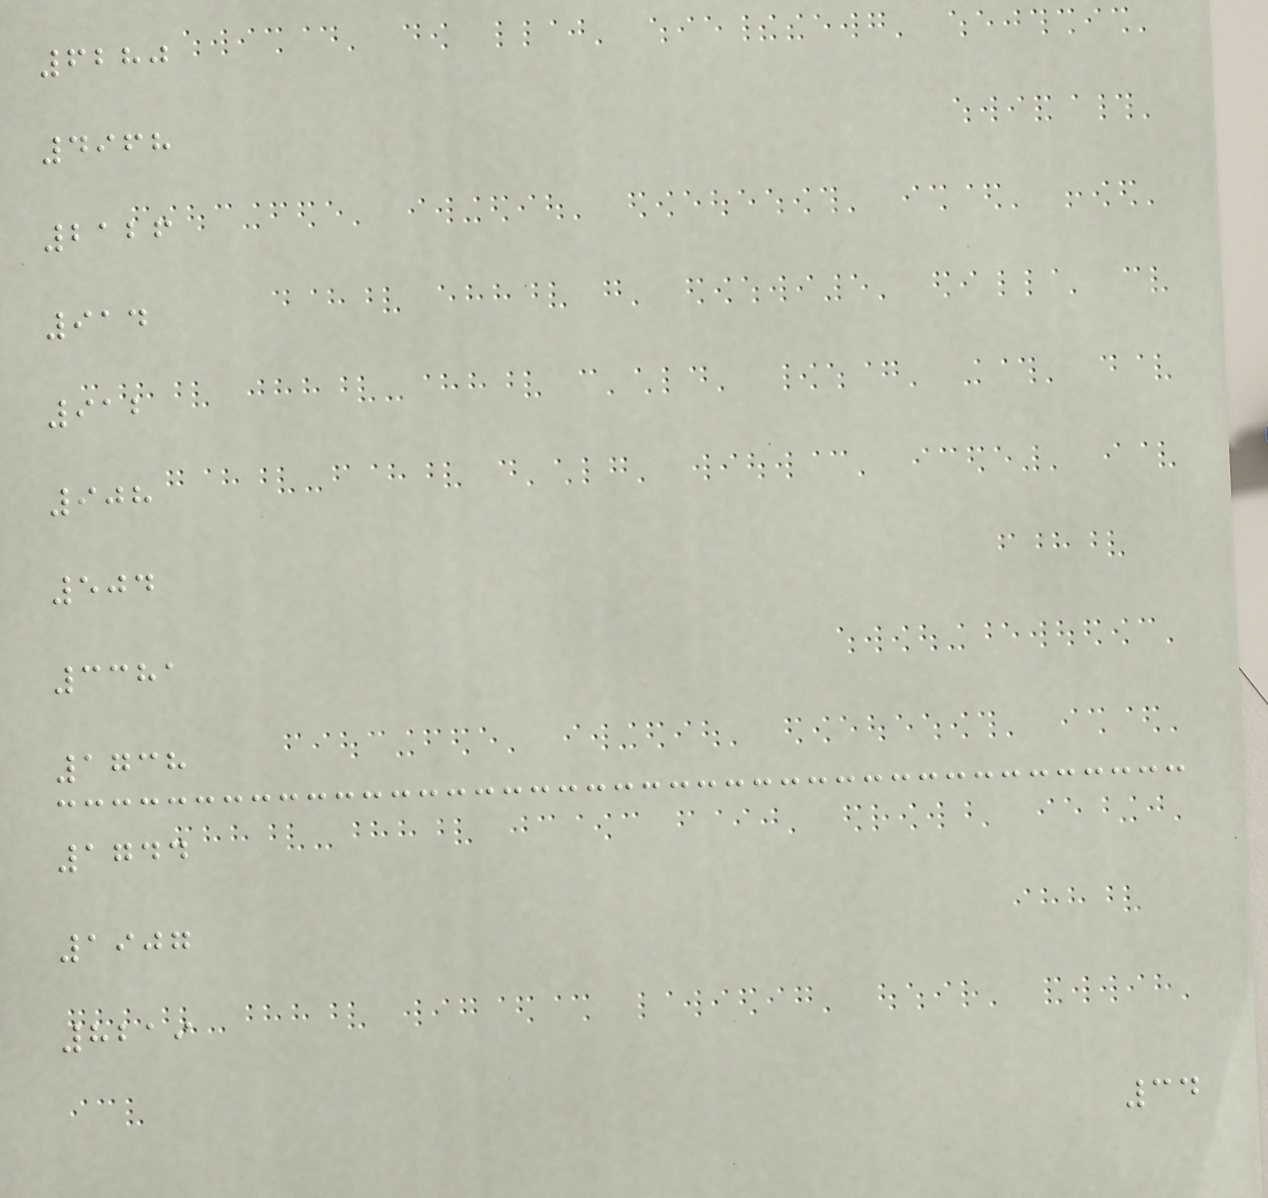6280
4968
2126
914
912
908
504
3381
1738
1744
1907
8219
34
